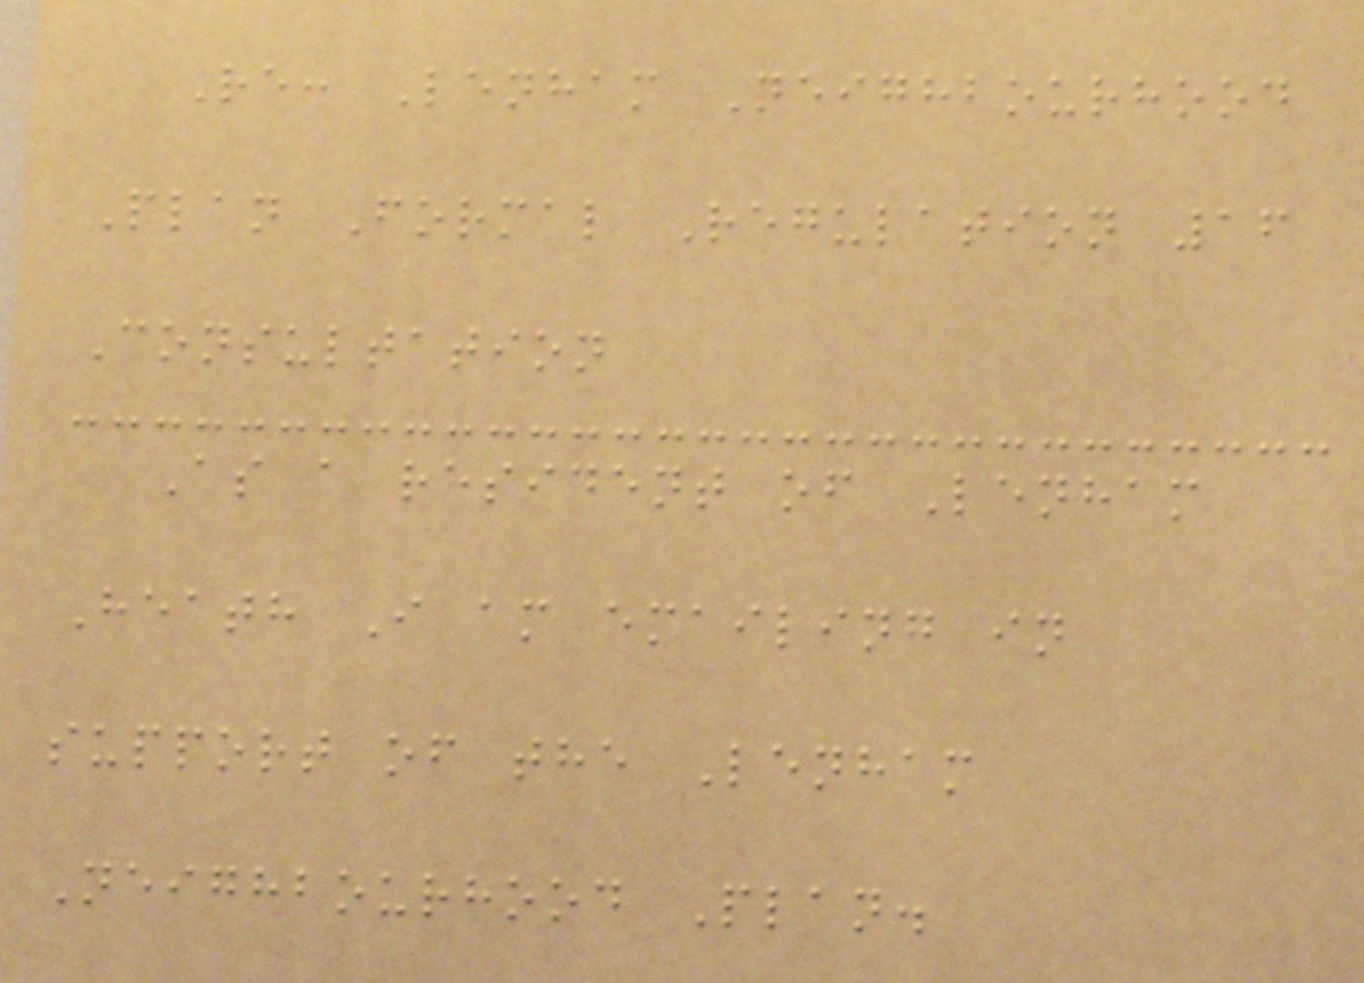Re: Lenham Neighbourhood
Plan Formal Regulation 16
Consultation
As a resident of Lenham
Heath I am emailing in
support of the Lenham
Neighbourhood Plan.
